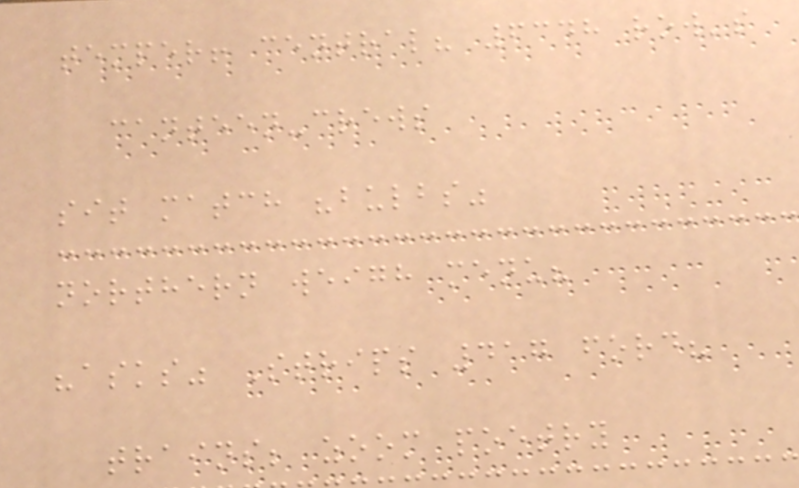temper! central? 6348 row's
canteen-crews
sit match "bulbs"
northern weigh menu?
"asks" Strips 417 ford?
trains; zoom poetry
